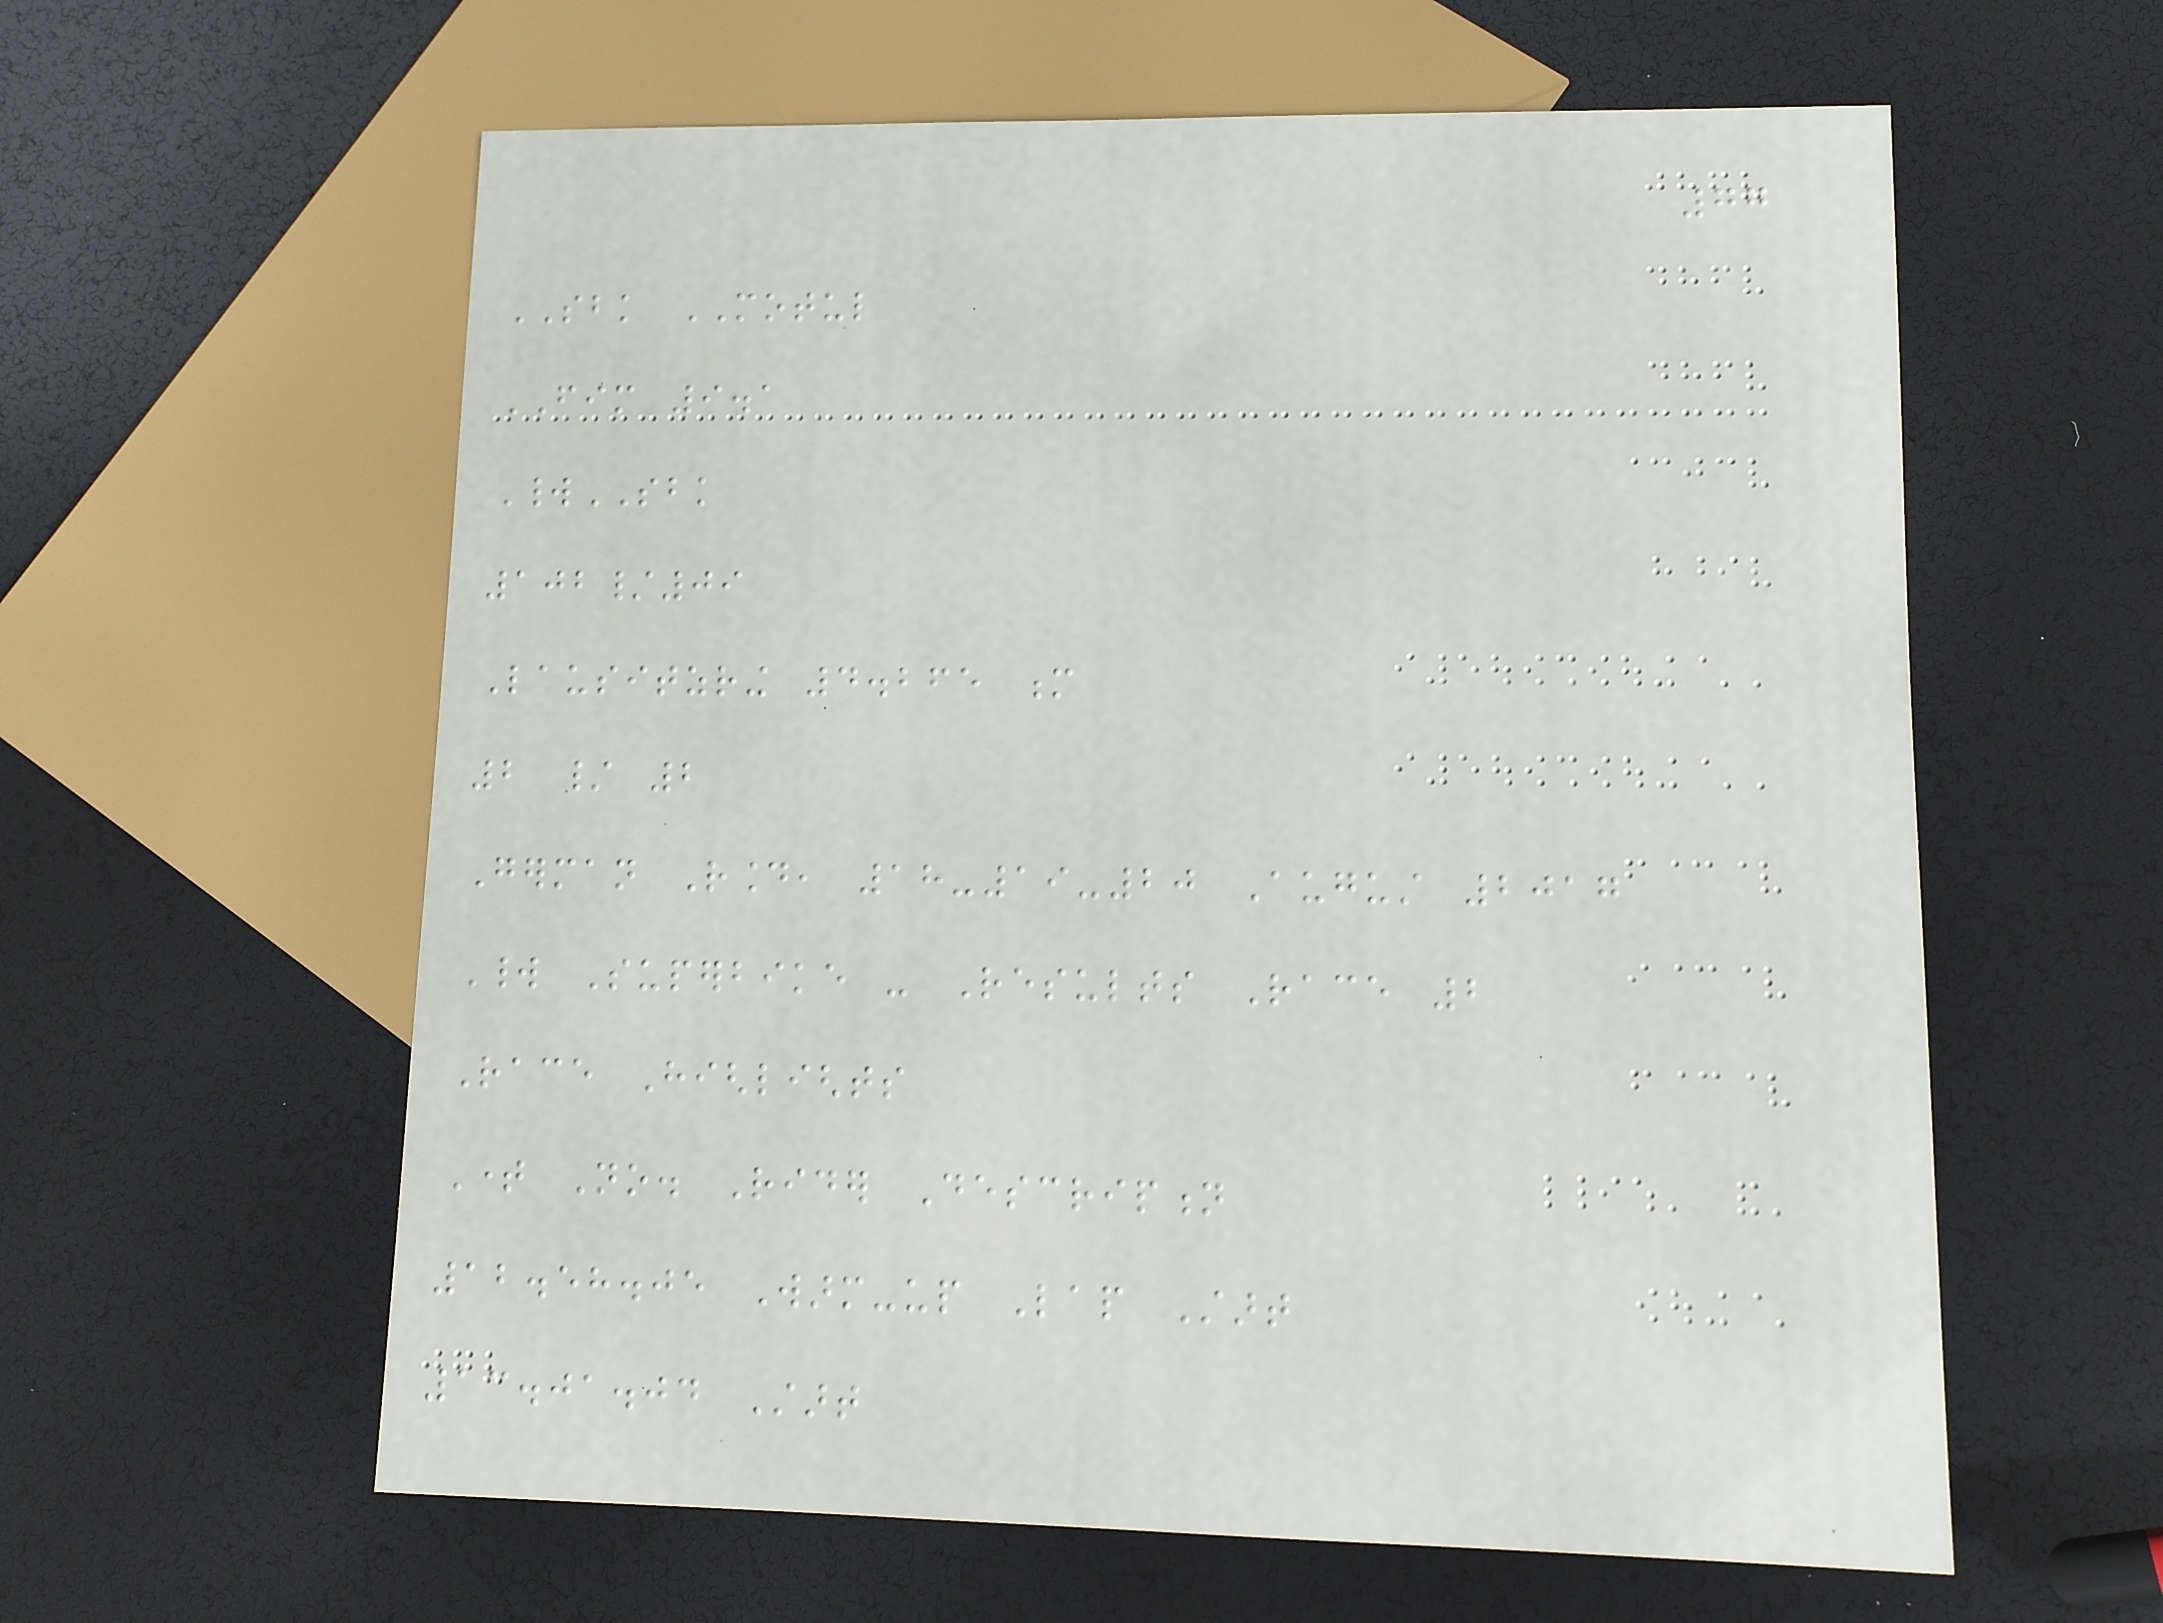77
SBK MOTUL
FIM 9.1
WorldSBK
102/09
Lausitzring 4.265 m
2 / 2
German Round, 18-19-20 August 2017
World Superbike - Results Race 2
Race Highlights
Time No. Rider Description
12.58.05 Warm-up Lap Start
13.01.04 Start
